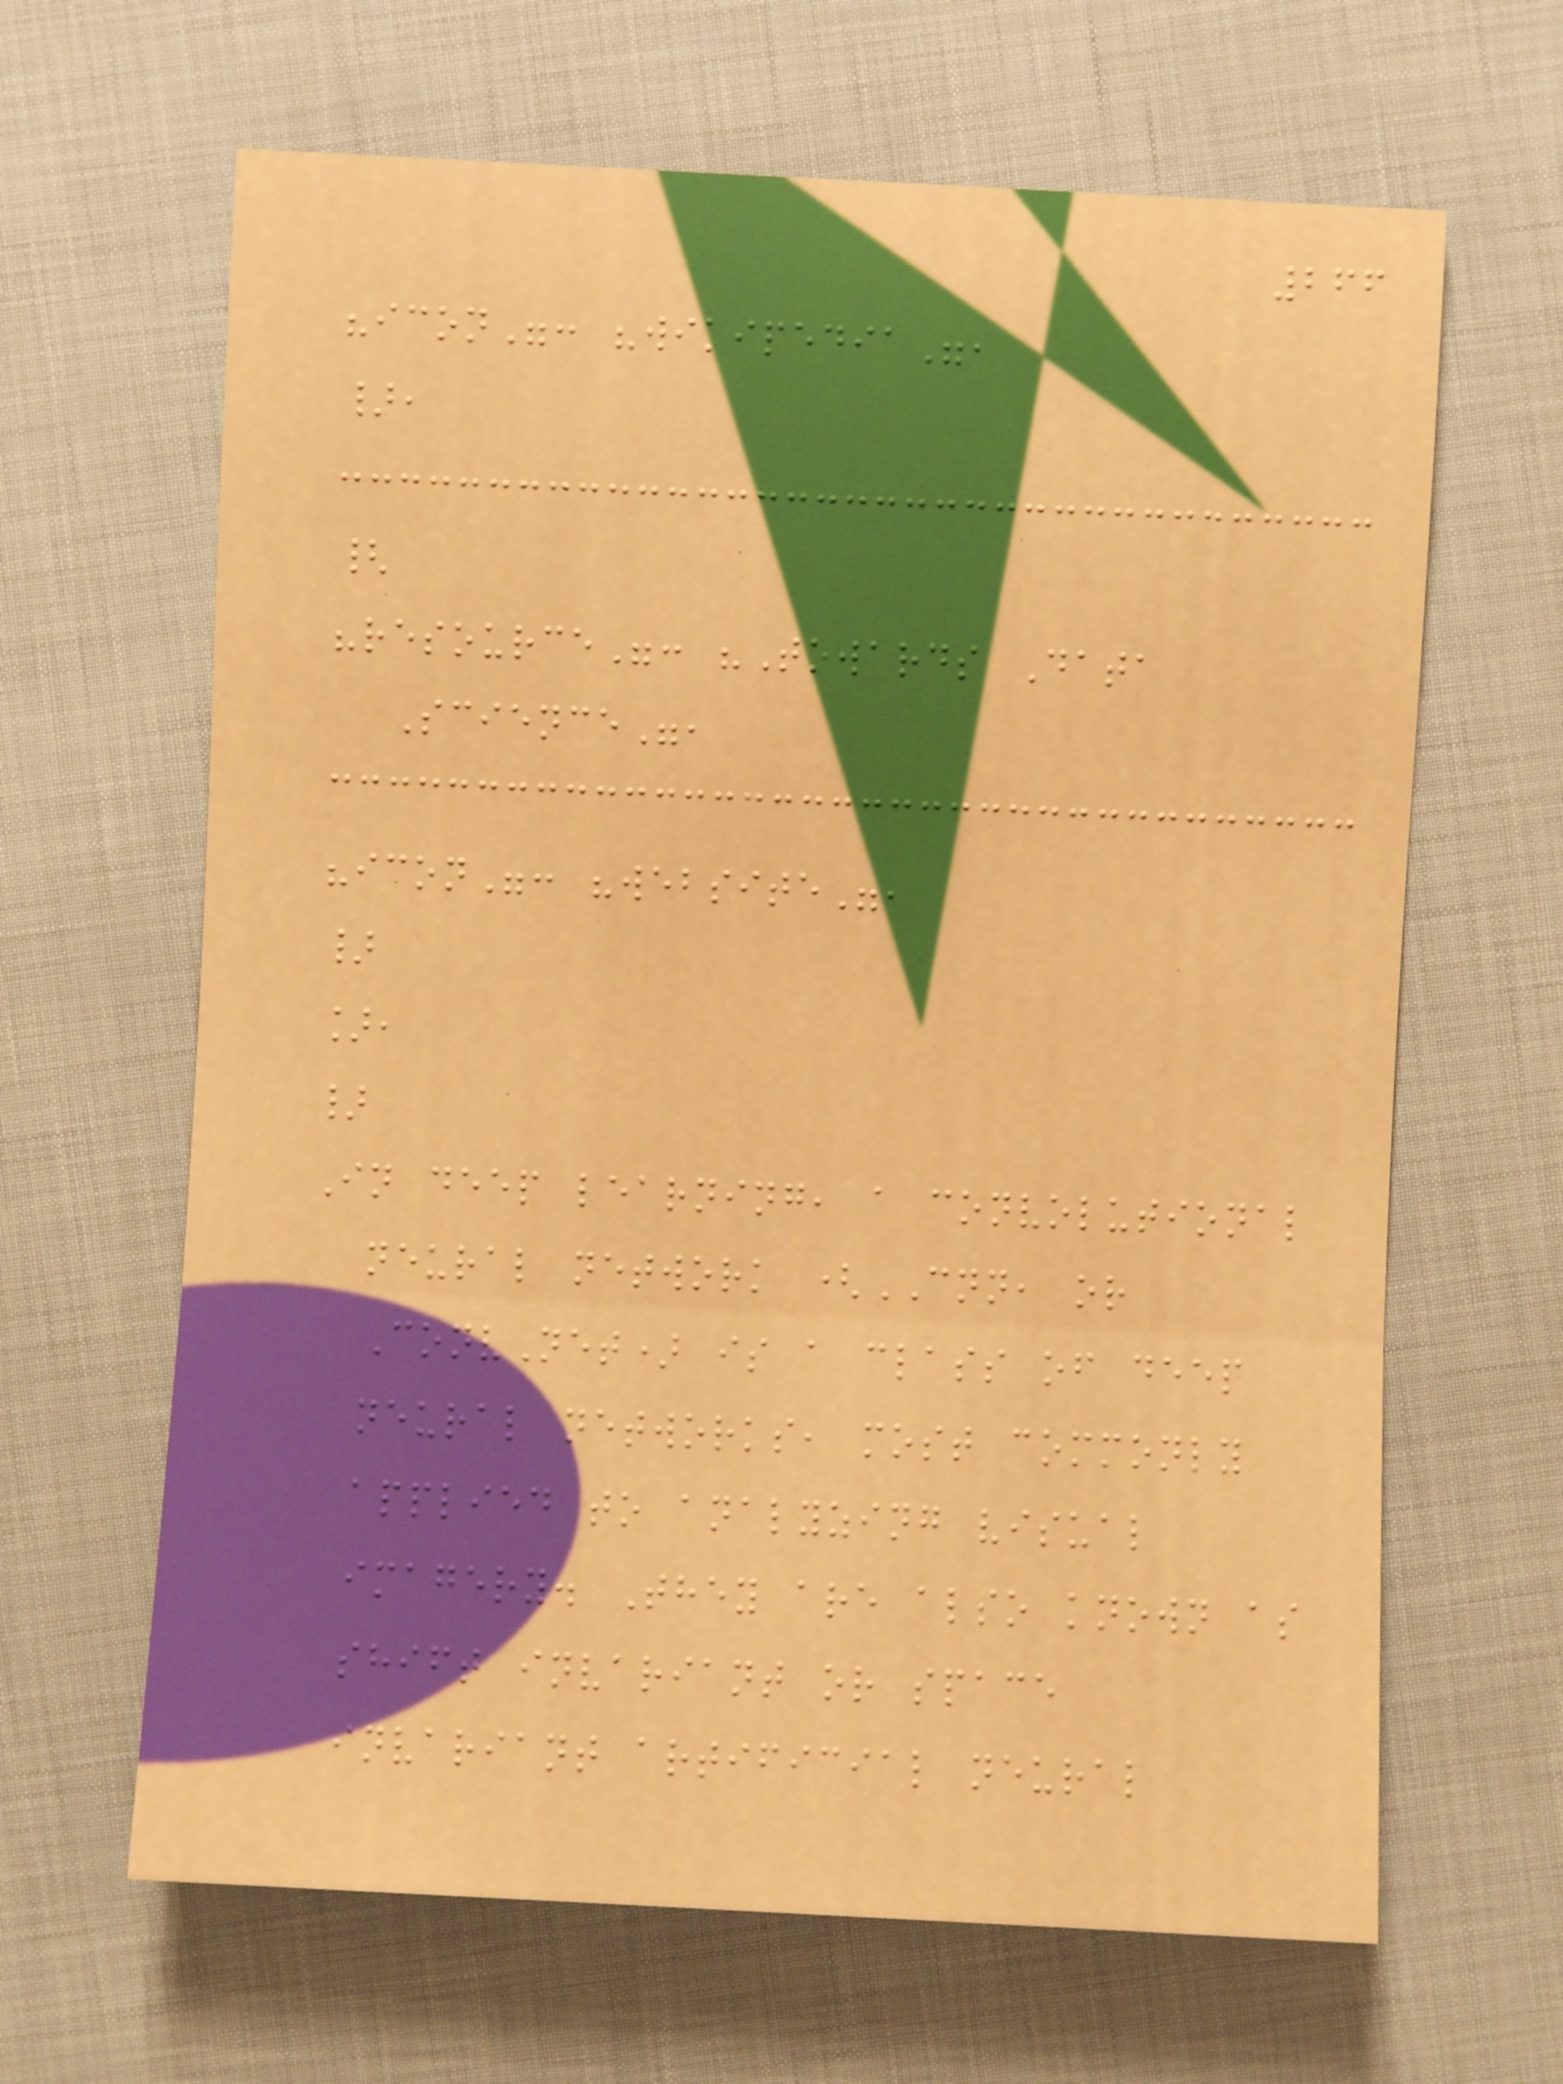266
"icon": "wikipedia",
},
{
"resource": "Towards Data
Science",
"icon": "website",
}
],
}
In deep learning, a convolutional
neural network (CNN, or
ConvNet) is a class of deep
neural networks, most commonly
applied to analyzing visual
imagery. They are also known as
shift invariant or space
invariant artificial neural
